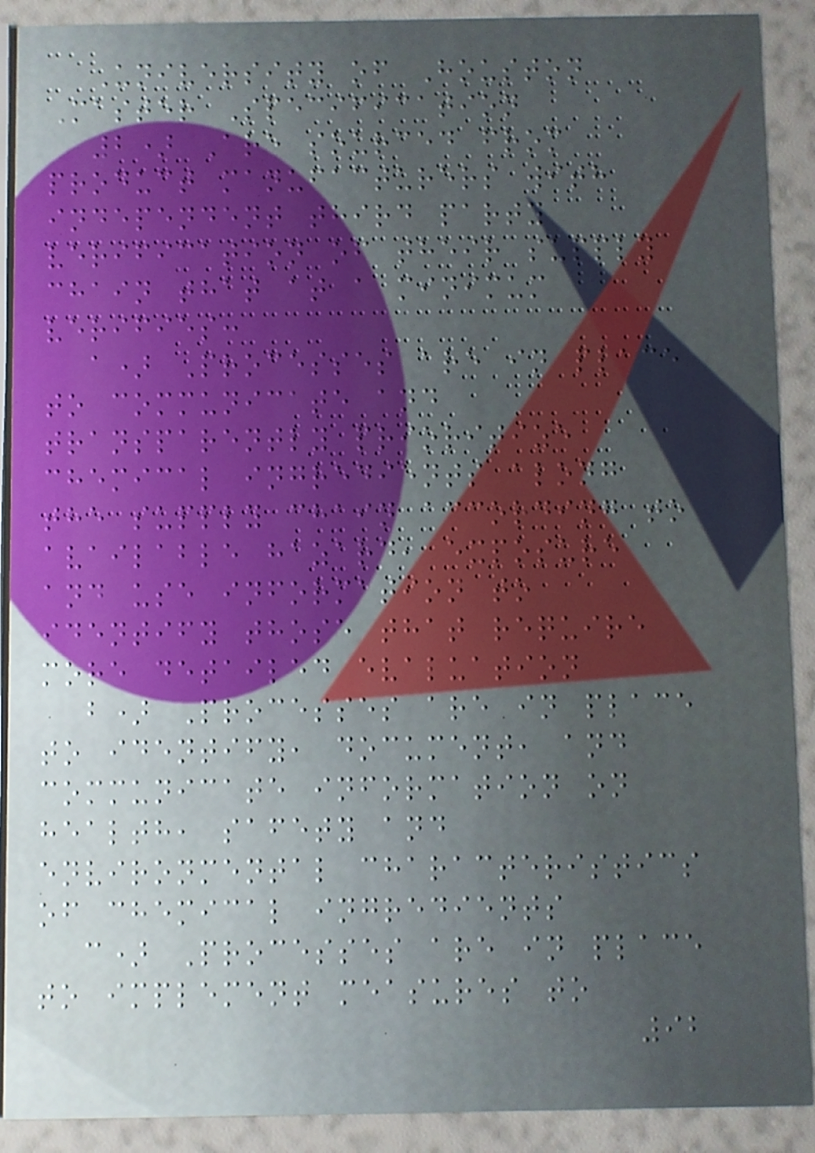University of Houston
Master Specification
2) Are sourced from
product manufacturers with
independent third party
verification of their supply
chain that at a minimum
verifies:
a) Processes are in place
to communicate and
transparently prioritize
chemical ingredients along
the supply chain according to
available hazard, exposure
and use information to
identify those that require
more detailed evaluation
b) Processes are in place
to identify, document, and
communicate information on
health, safety and
environmental characteristics
of chemical ingredients
c) Processes are in place
to implement measures to
92
